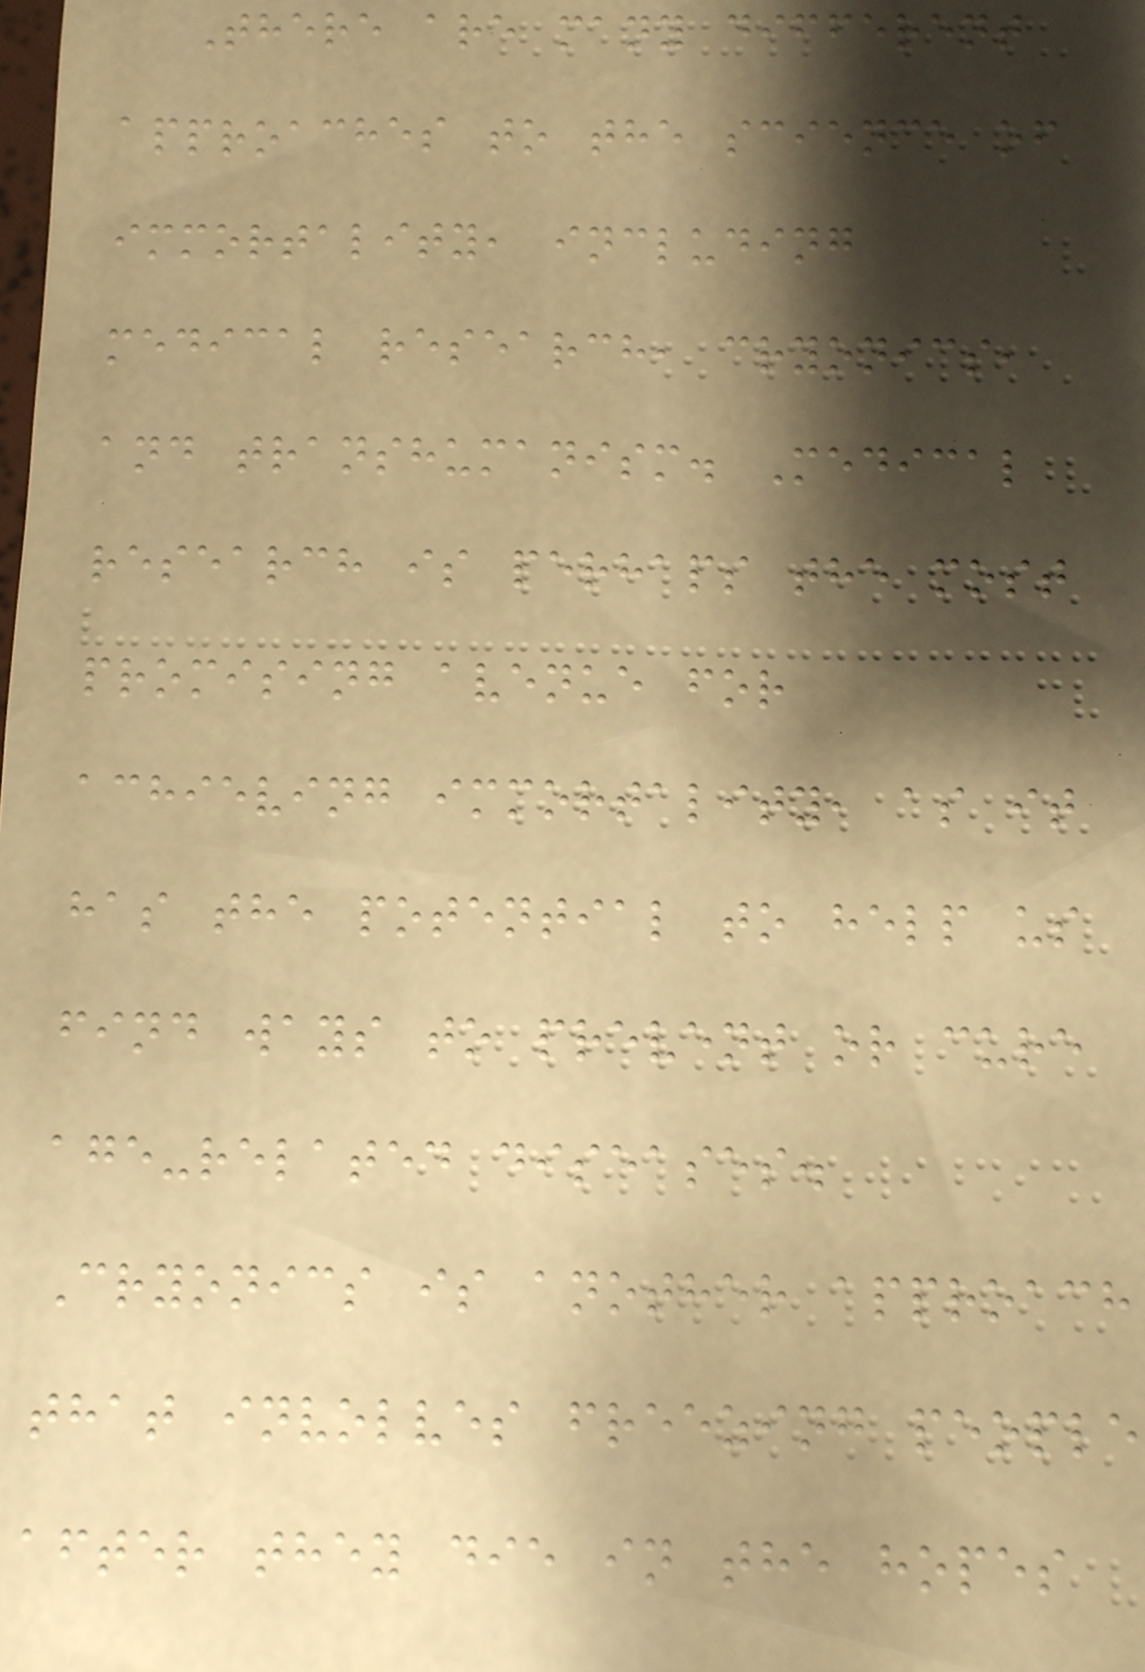There are many different
approaches to the science of
immortality, including
medical research, cryonics,
and transhumanism. Medical
research is perhaps the most
promising avenue for
achieving immortality, as it
has the potential to help us
find ways to prevent or cure
age-related diseases.
Cryonics is another approach
that involves freezing people
after they die in the hopes
